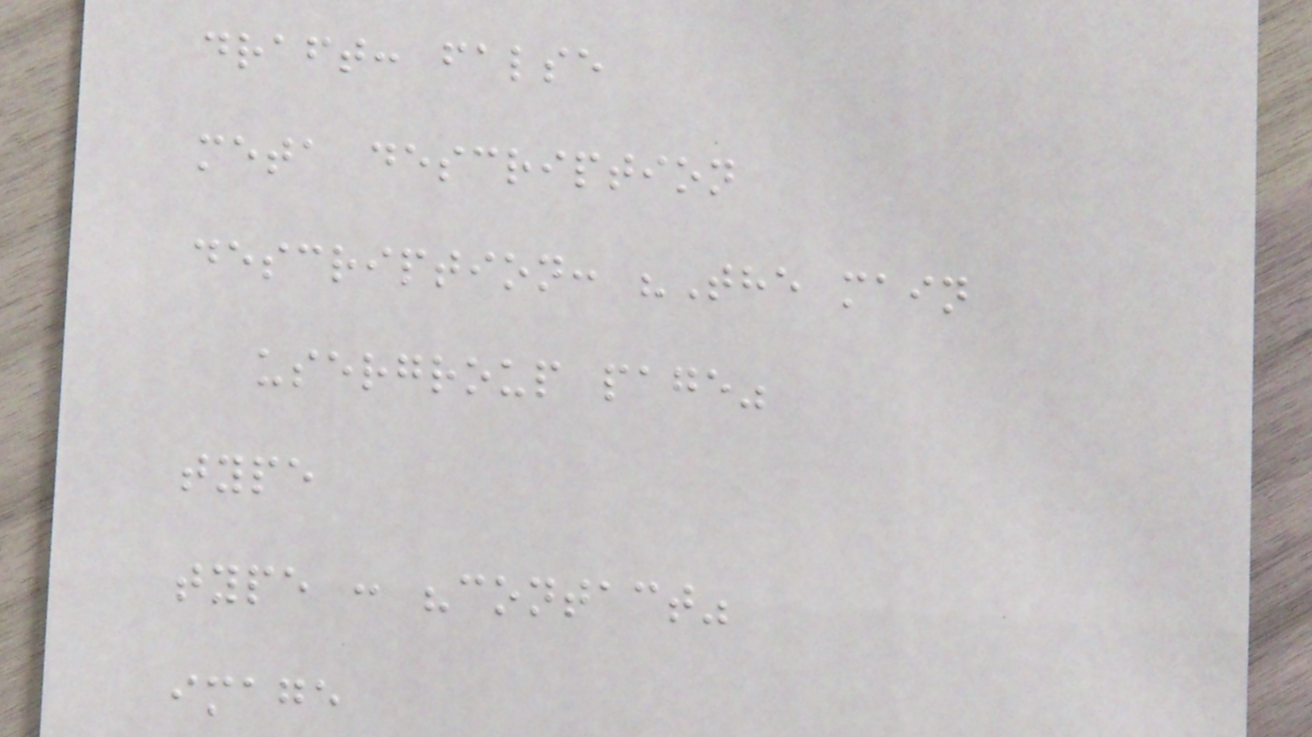draft: false
meta description
description: "The main
usergroup page"
type
type : "contact"
image
